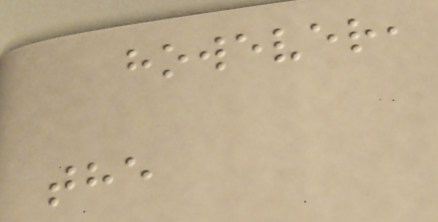however,
the
